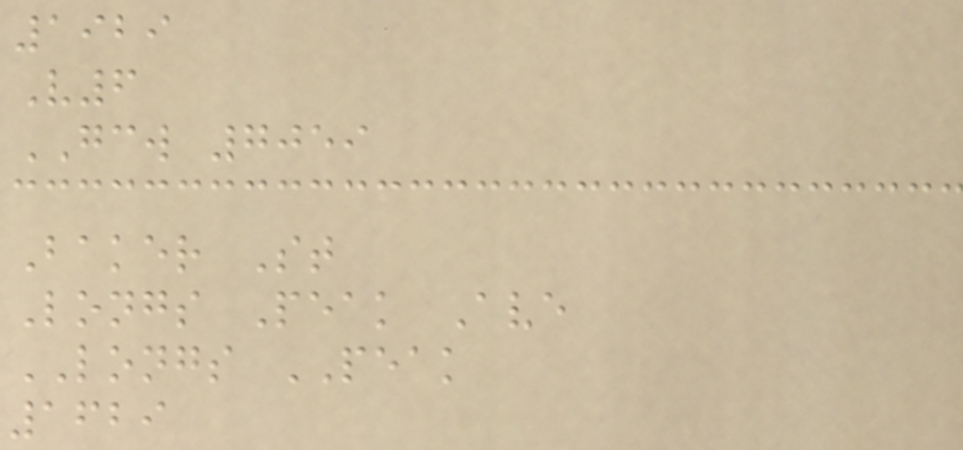1929
V6
GCW 7059
Baker St
Longs Peak Ave
LONGS PEAK
1629
